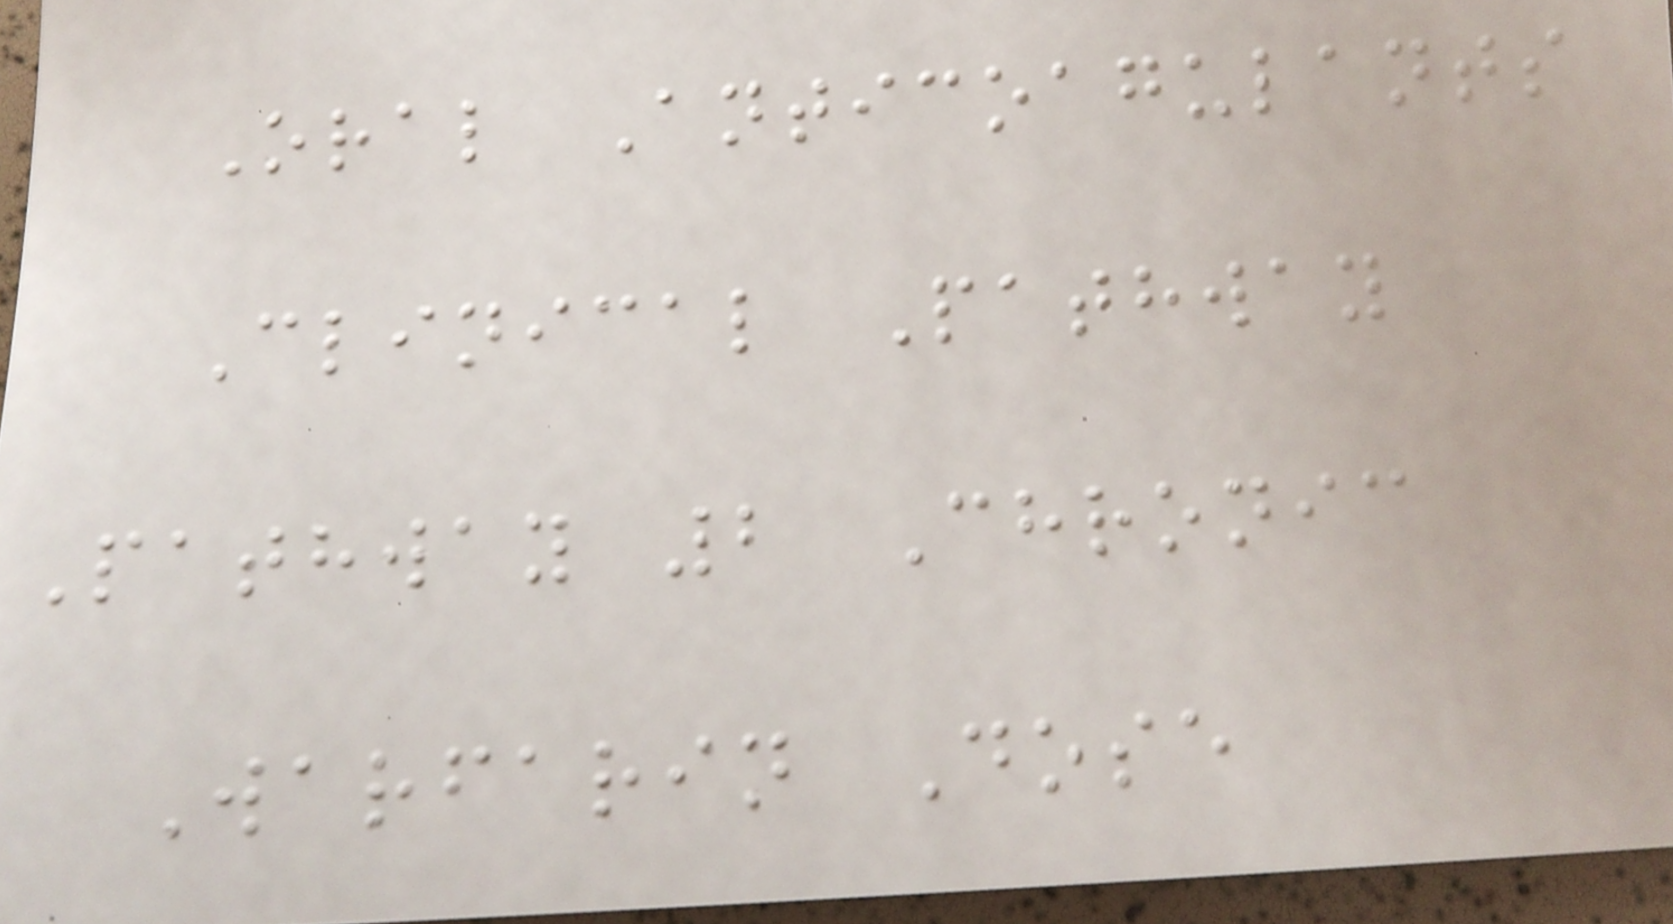Oral Anticoagulants
Clinical Pathway
Pathway 2 Chronic
Warfarin Dose
